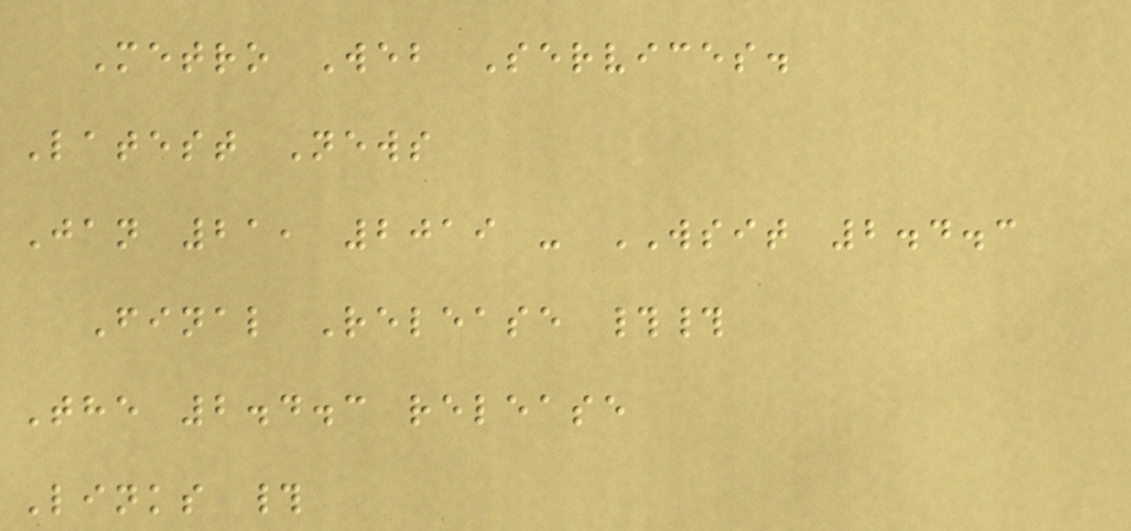Metro Web Services.
Latest News
Jan 21, 2019 - WSIT 2.4.3
Final Release ##
The 2.4.3 release
Links #
